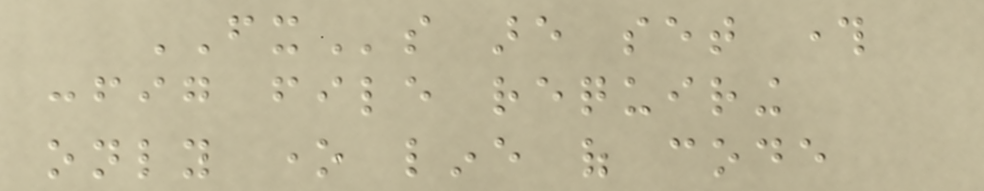FXs are set through
config file requiring
only one line of code
